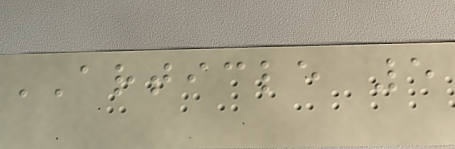ARTICLE 5
